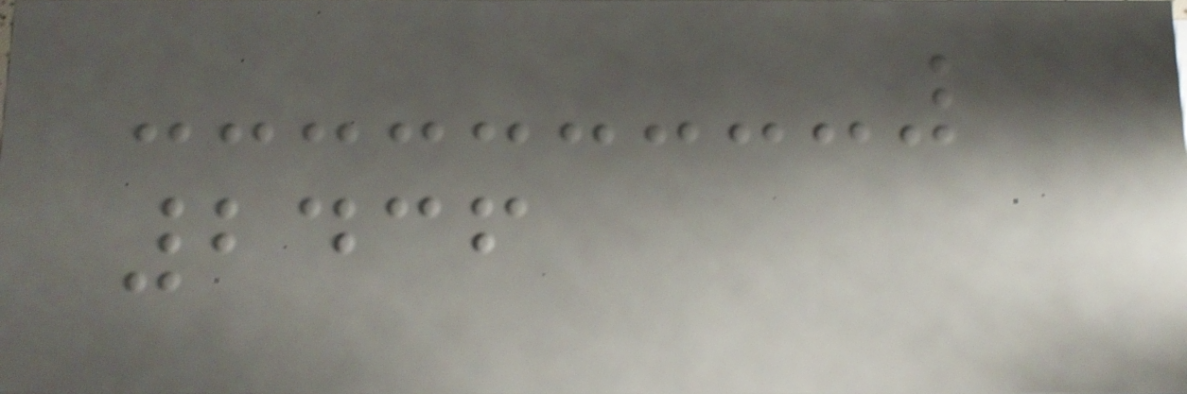2436
